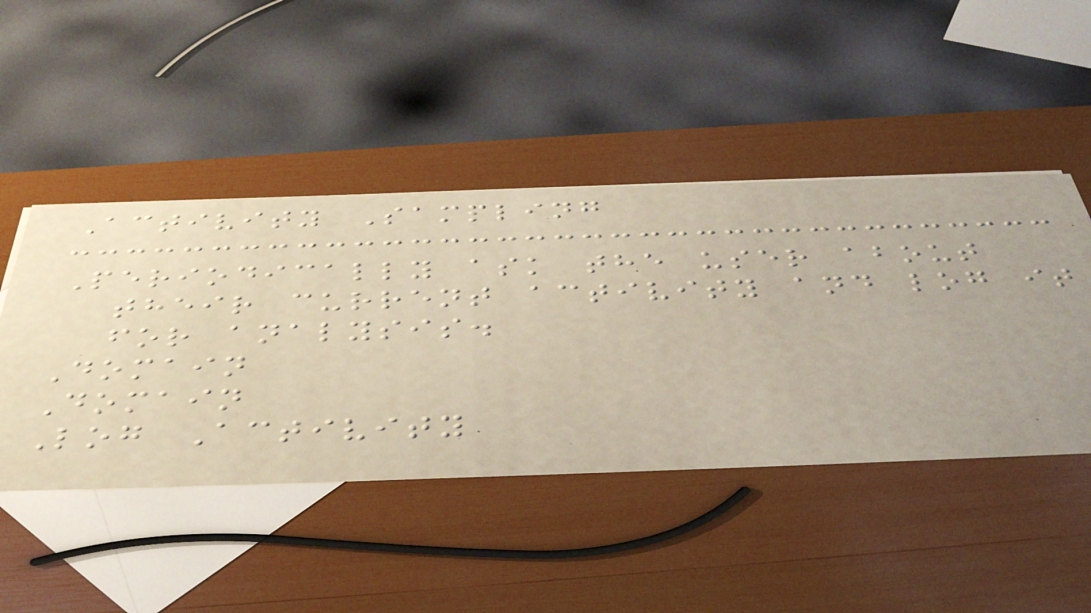Activity Sampling
Periodically ask the user about
their current activity and log it
for analysis.
Domain
Domain
Log Activity
